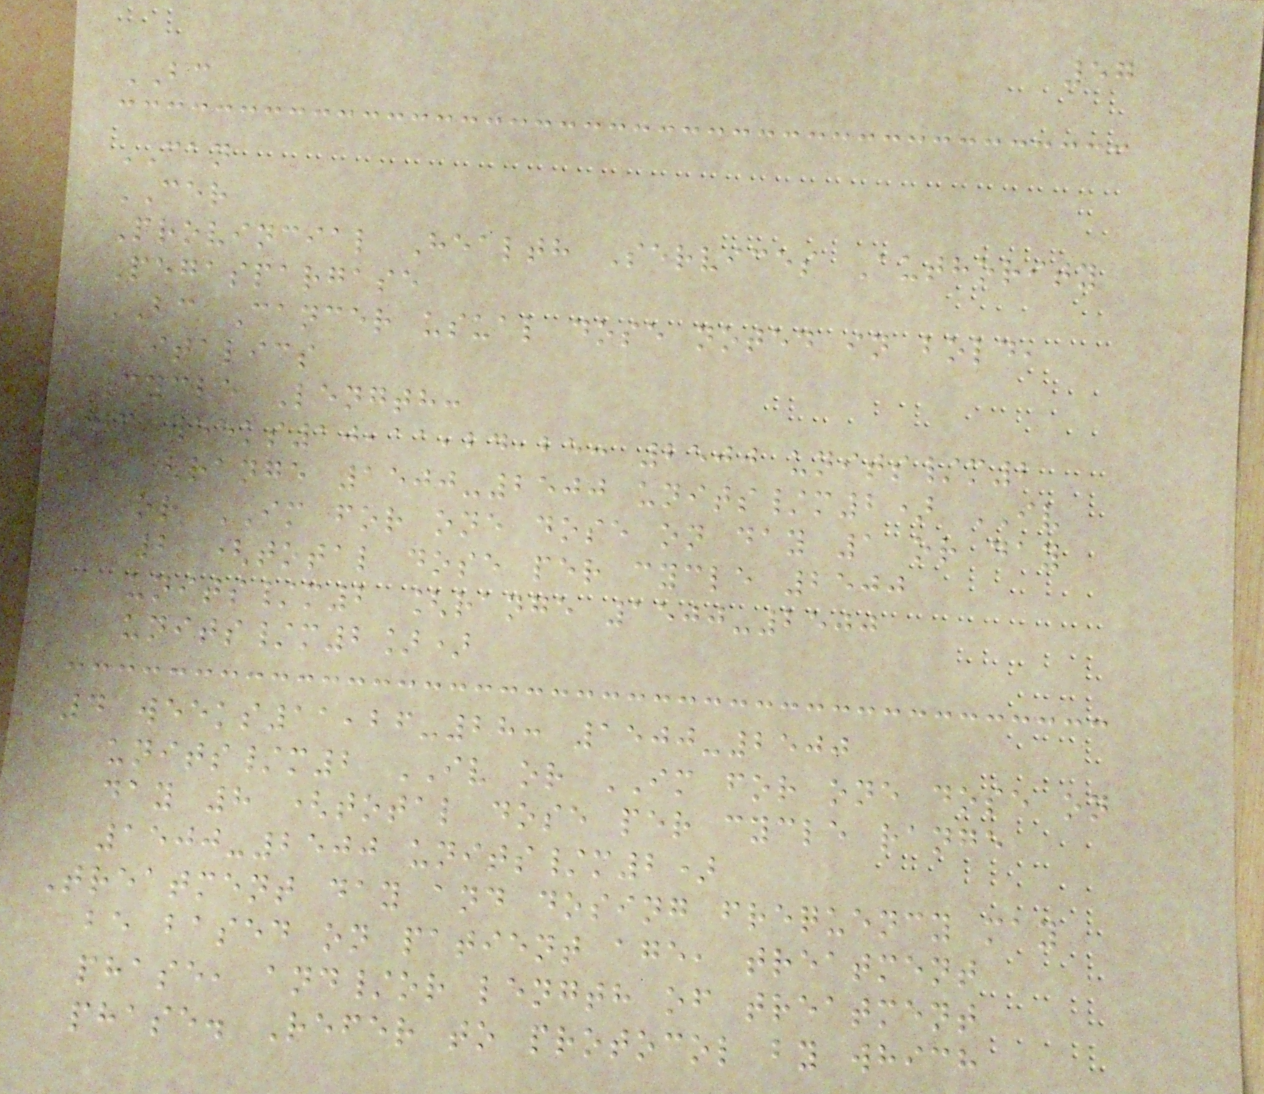57
BC
CAN
CER
Provincial Health Services Authority
Pegaspargase
BC Cancer usual dose noted in bold,
italics
Cycle Length:
3 weeks10,11,24,25: 2500 units/m2
(range 1500-2500 units/m2) IV
or IM for one dose on day 1 or day
2 (total dose per cycle 2500
units/m2 [range 1500-2500
units/m2])
4 weeks11,26-28: 1500-2500
units/m2 IV or IM for one dose on
day 8 (total dose per cycle range
1500-2500 units/m2)
Treatment day and dosing frequency may
be based on patient age, treatment
phase, and/or length of treatment
phase. Refer to protocol by which
